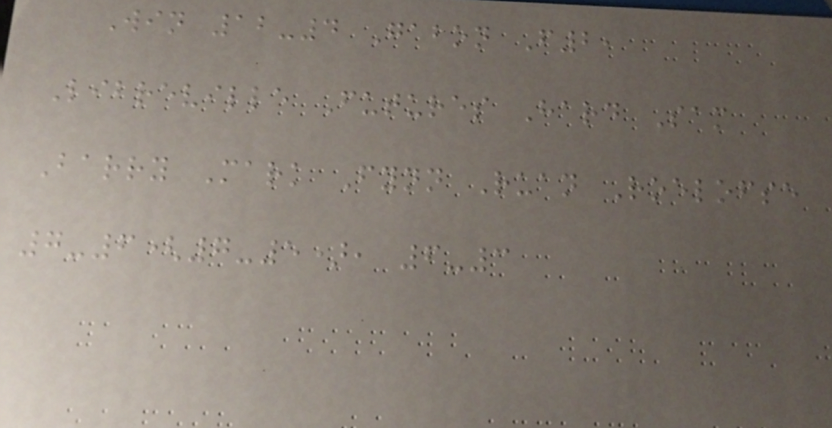Win 12-4 Gabon F2,
Libreville Futures Hard Sam
Barry Mark Fynn Ruan Roelofse
7-6(7-5), 6-3
